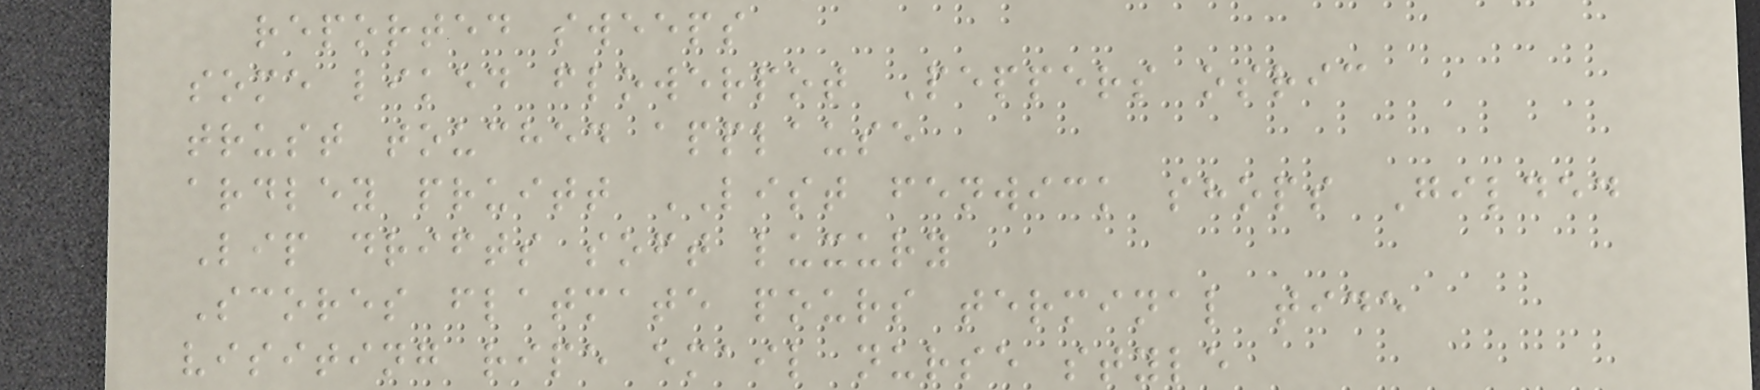reported sweeps
some liked flowerpot Peppers osric
trust touched applause
ardley pruitt LIST fenwick shops Gilded
Lip drifts soft luxury
Scores flatmate pours terminal tide
visiting ripe email nurse style
